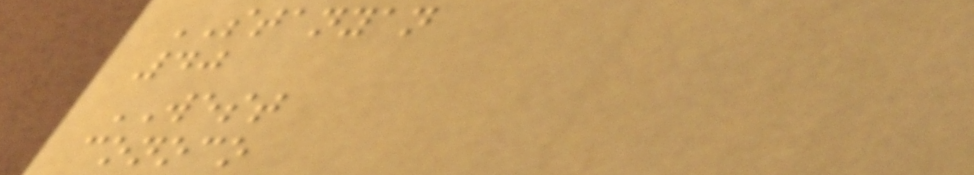STANYAN
40
WEST
conoco
